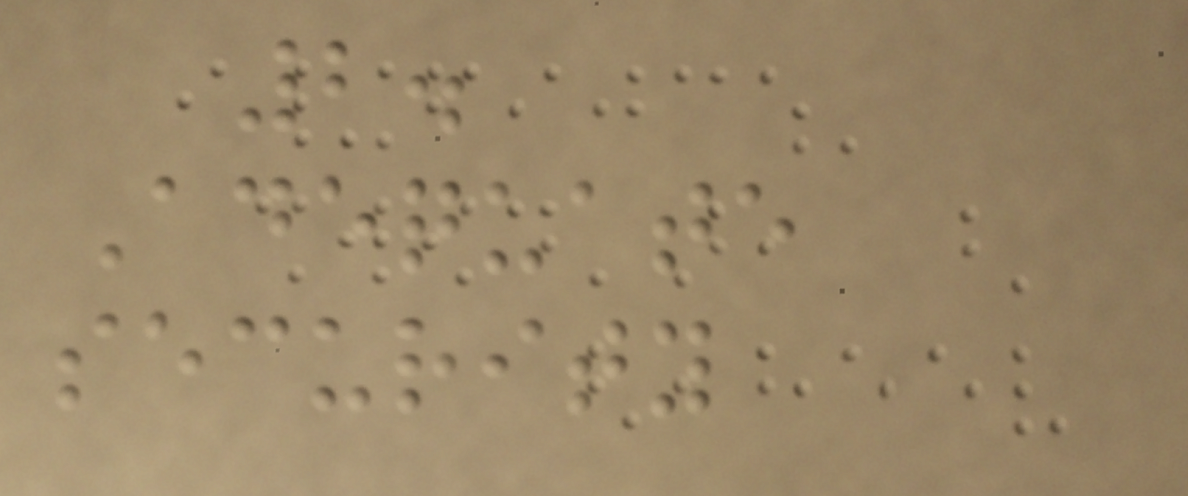2.
Adequate
security
